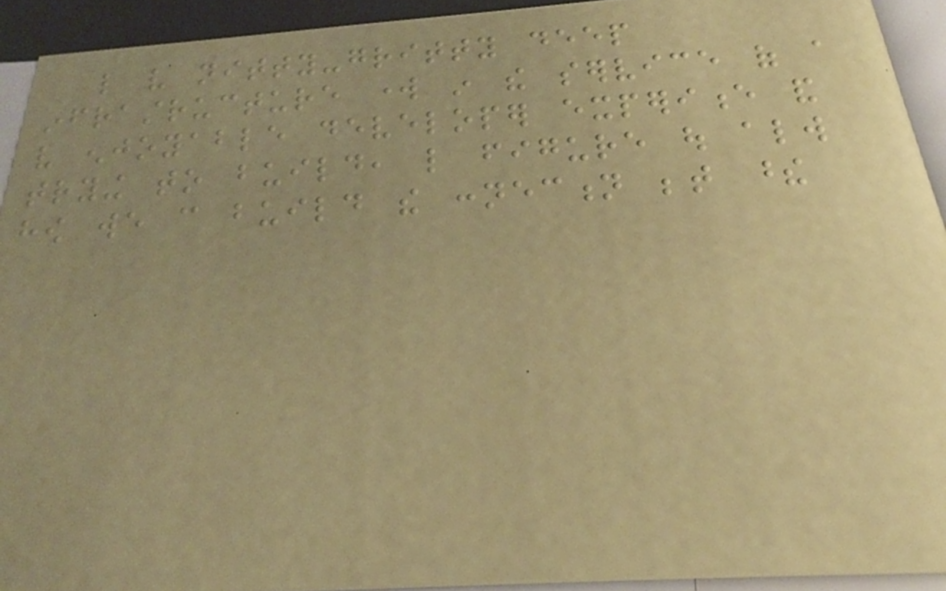like very nitty-gritty deep
infrastructure work in the service of a
very enjoyable developer experience and
trying to build, like figure out always
how we can build the connection between these
